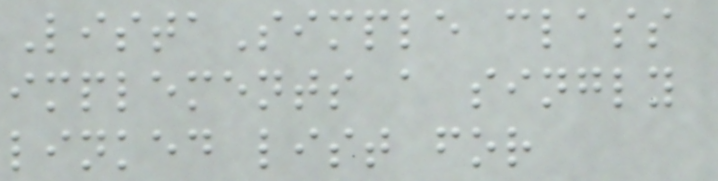ListaSimple class
implements a singly
linked list for
